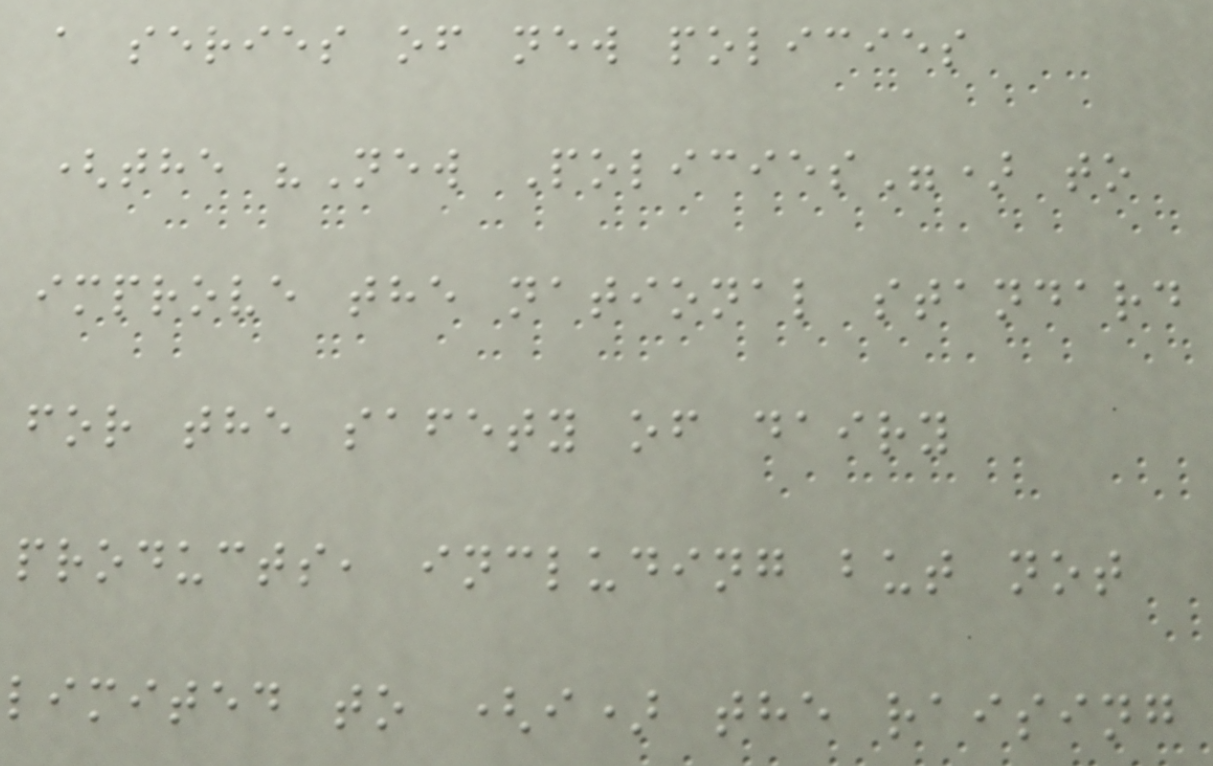a series of new policies
(the "New Policies") to
improve the national standard
for the safety of dairy
products, including but not
limited to (i) the raising
